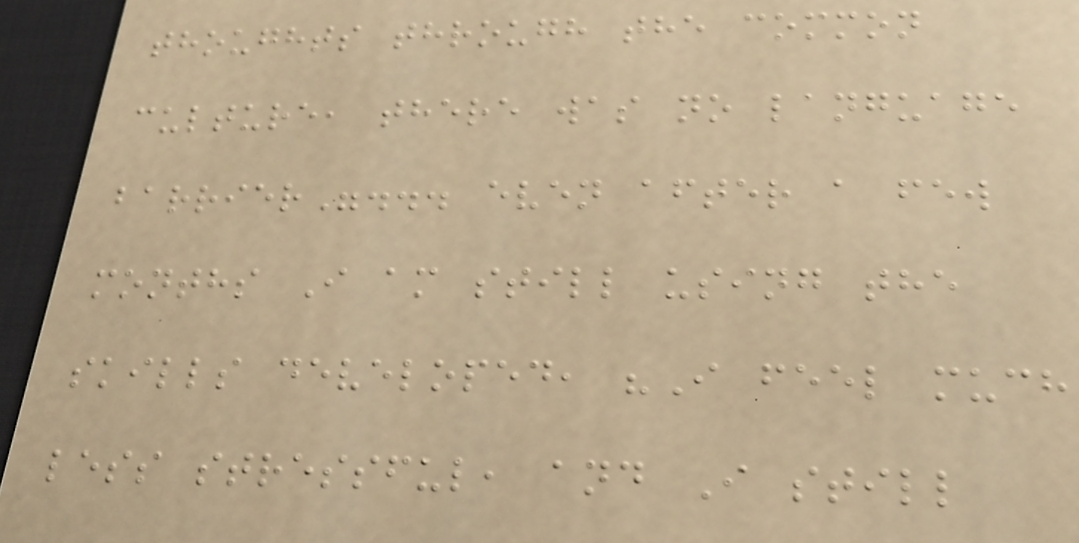thoughts through the common
culture, there was no language
barrier"... even after a few
months I am still using the
skills developed, "I feel much
less stressful, and I still
